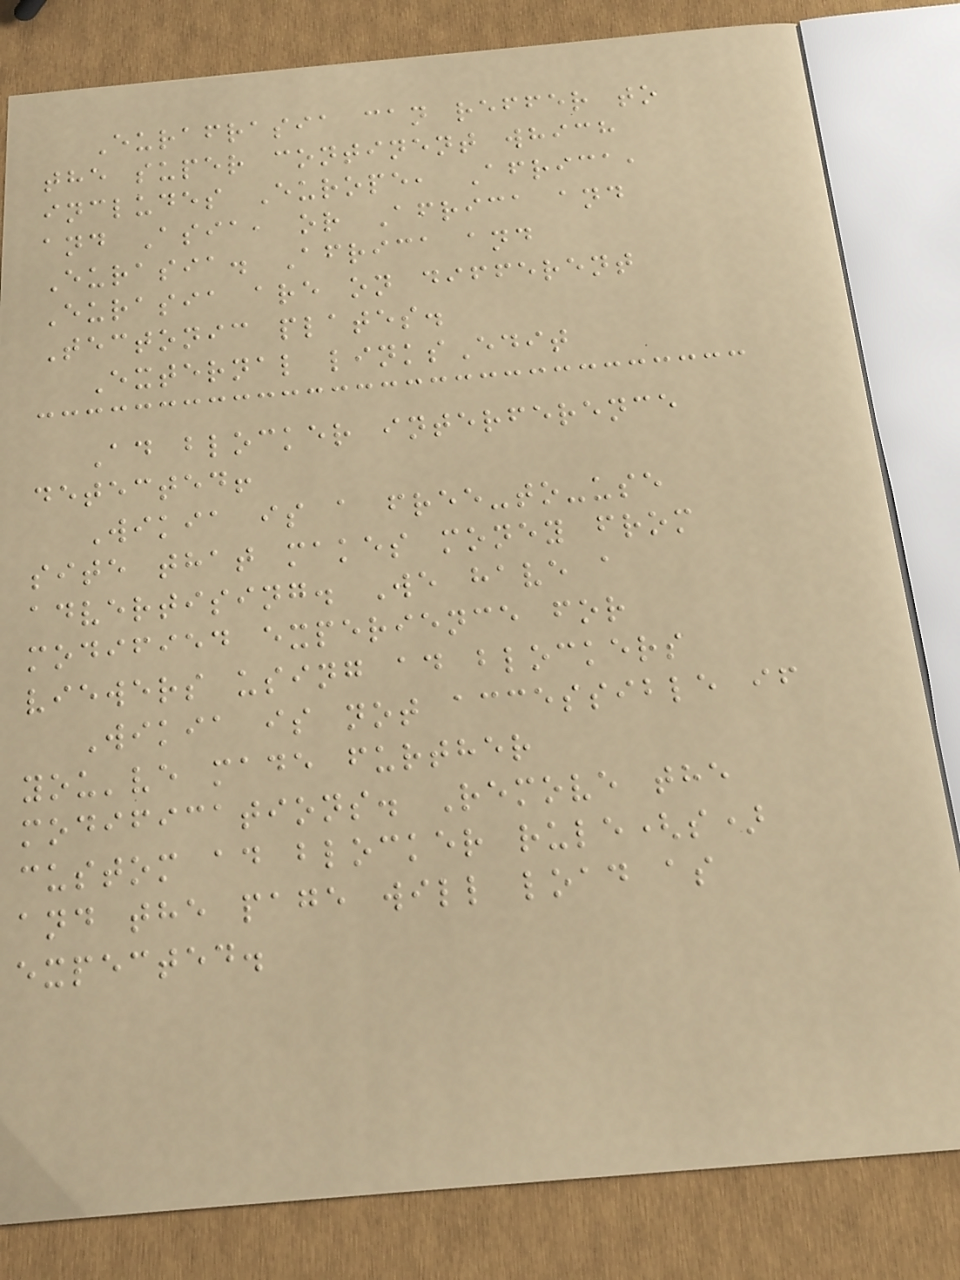Eurafrasia can reffer to
the super continent which
includes Europe, Africa,
and Asia, or Africa and
Eurasia. Africa and
Eurasia are on different
Tectonic plates.
External linksEdit
Ad blocker interference
detected!
Wikia is a free-to-use
site that makes money from
advertising. We have a
modified experience for
viewers using ad blockers
Wikia is not accessible if
you've made further
modifications. Remove the
custom ad blocker rule(s)
and the page will load as
expected.
